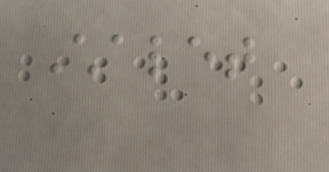Chalet
